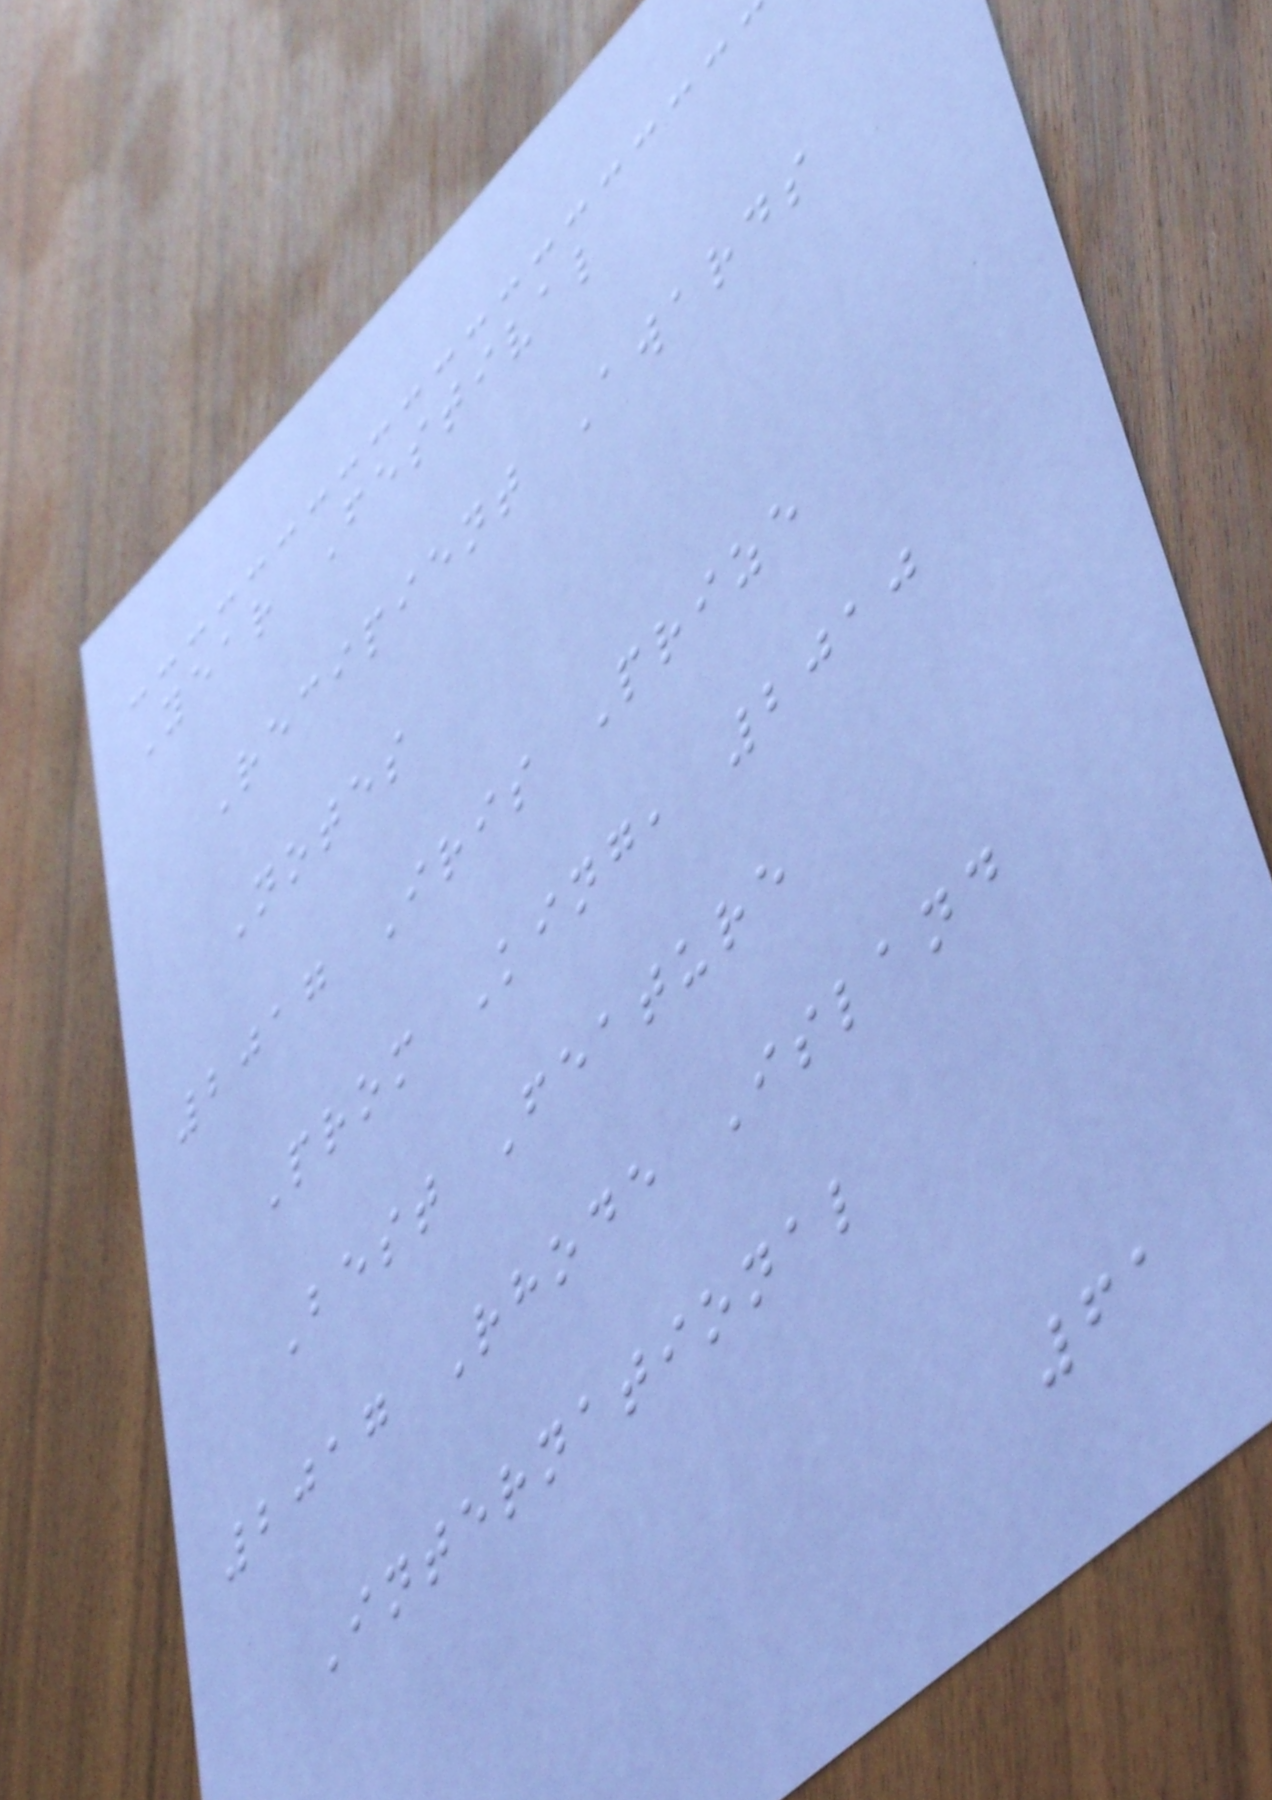Year Festival
Recipient Awards
Notes
2017 Iris Prize
Prom King, 2010
Best Feature
2017 Rhode Island
International
61
